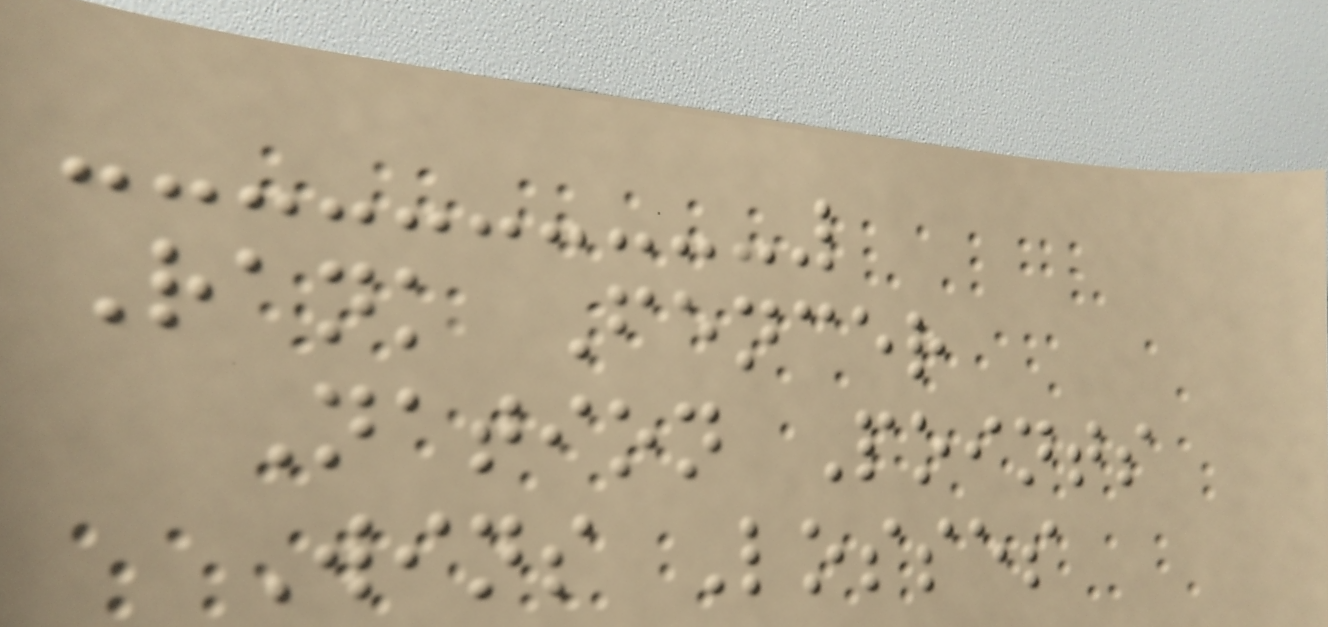Rank Fencer
Nation Points
Wins Losses
